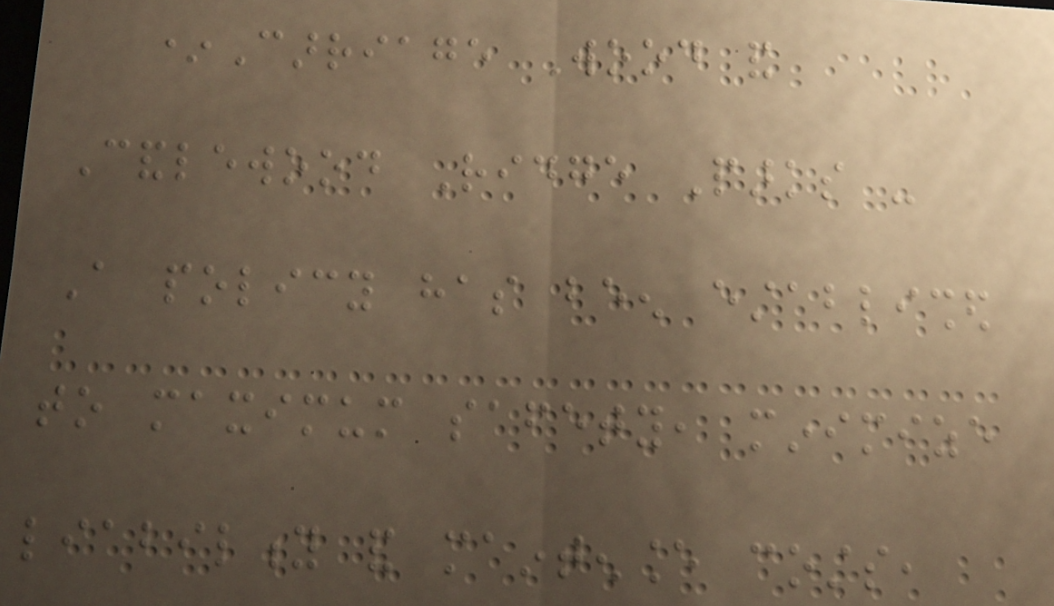*Carriage Wood and
Candlewood Ridge Parks -
A policy has been established
to maximum safety, minimize
liability and maintenance costs,
